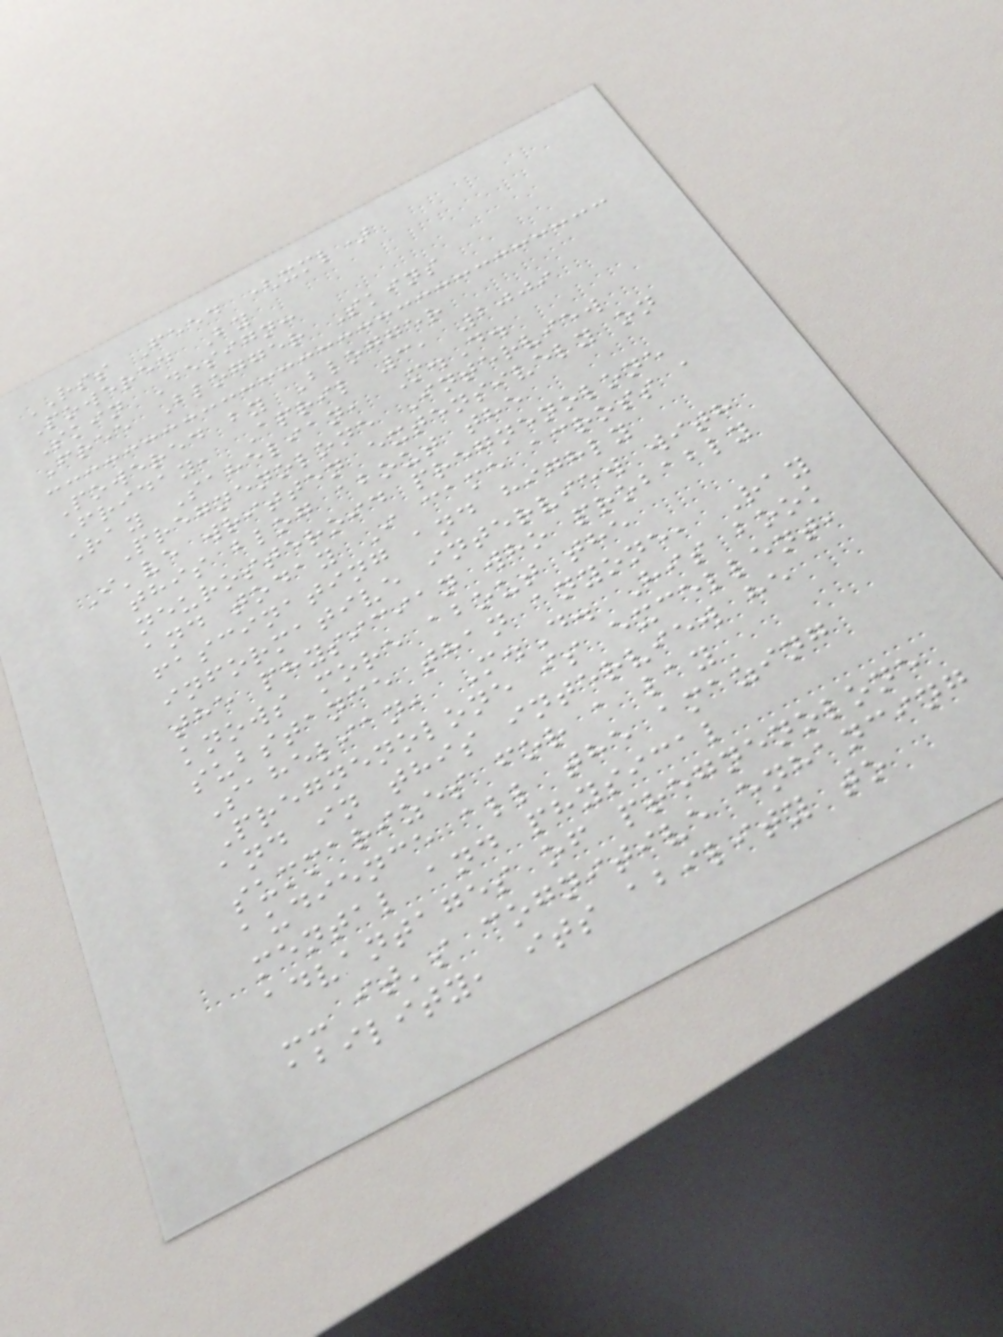RSS Feed (xml)
Powered By
Skin Design:
Free Blogger Skins
Powered by Blogger
Friday, April 3, 2009
Ray Sahelian, M.D.
Pregnenolone Interview
I've written extensively on
this blog about the
neurosteroid pregnenolone
and today I came across a
fascinating and highly
informative interview with
the physician who probably
knows more about the
substance than anyone, Ray
Sahelian, M.D. His book
Pregnenolone is excellent,
and in this interview he
summarizes for a lay
audience all the amazing
mental and physical
advantages of pregnenolone
-- it's cognitive enhancing
ability, its ability to
